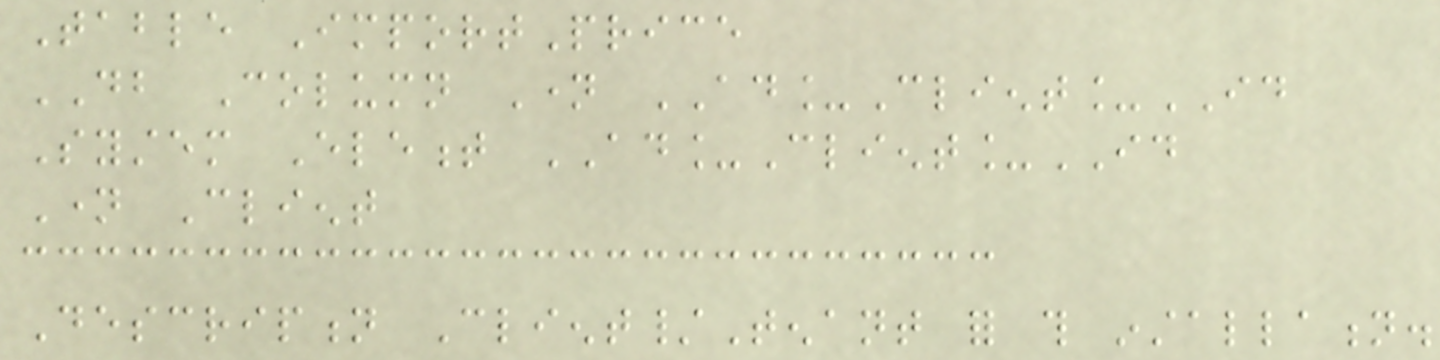Table ImportPrice
DB Column Name AD_Client_ID
System Element AD_Client_ID
Name Client
Description Client/Tenant for this installation.
